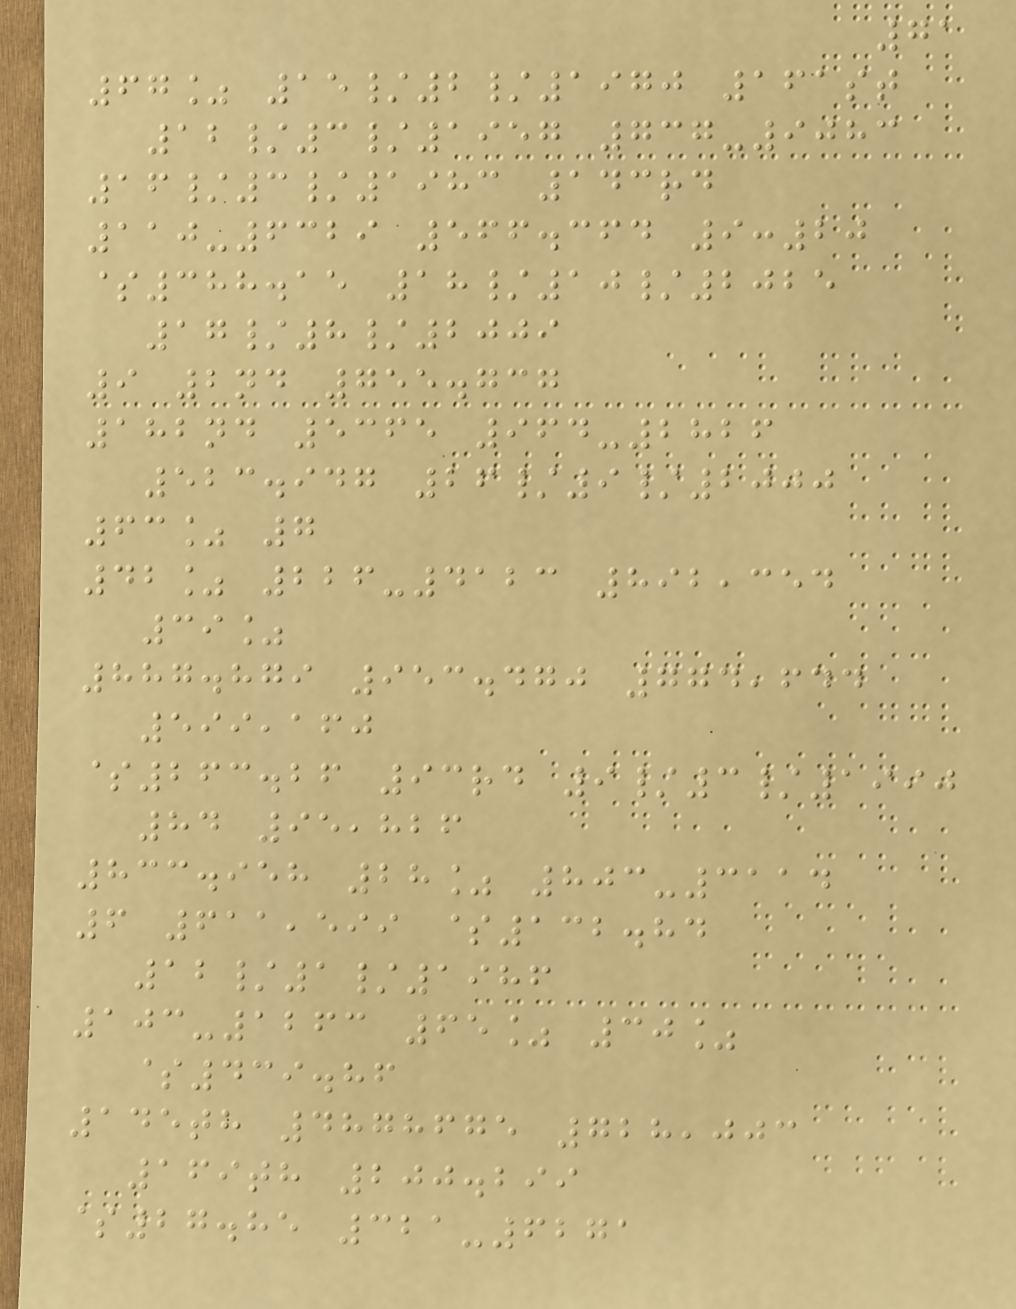71
67% 15/2/1970 161st
12/3/1957 737-9083
16/3/1983 143rd
110-6329 566.364 9:20
$388.15 18/10/2025
17/8/2009
9 2nd 755.737
182nd 5365 964-2826
523.947 26/9/2000
63% 7
42% 226-4123 892,354
39%
887.879 953.470 774,644
599,160
$263.26 93rd 9/3/1990
84 95,826
833.958 28% 803-3114
6 611,599 $132.84
12/1/1986
103-1263 65% 30%
$439.86
145th 4878675 728,003
169th 200.299
$27.85 321-6271
